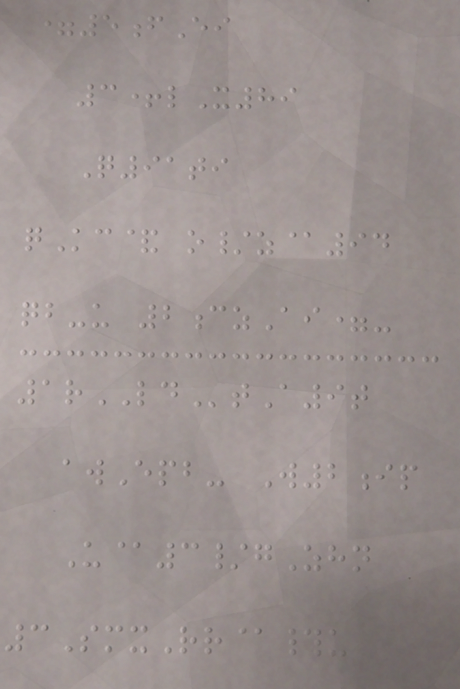=5fEi
3+lX89
Q91ti
qKc& o/z@94
qb-u 2czAi=-
1rLDtA9t
awEpb- W2ip
U@3/gZhn
3SmxRr@#u
